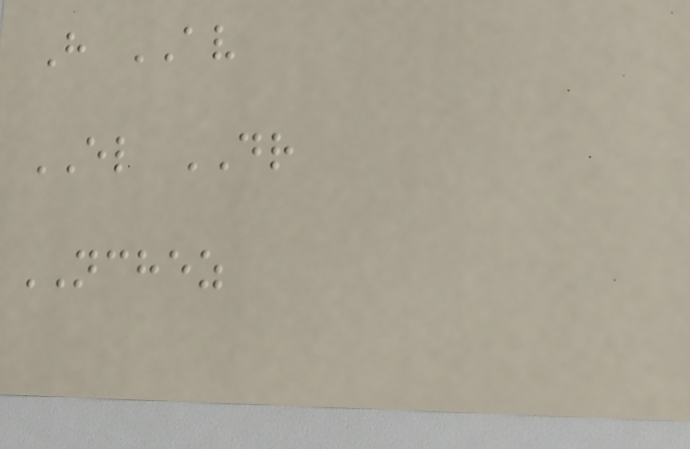H AV
EL DR
NCHEZ
